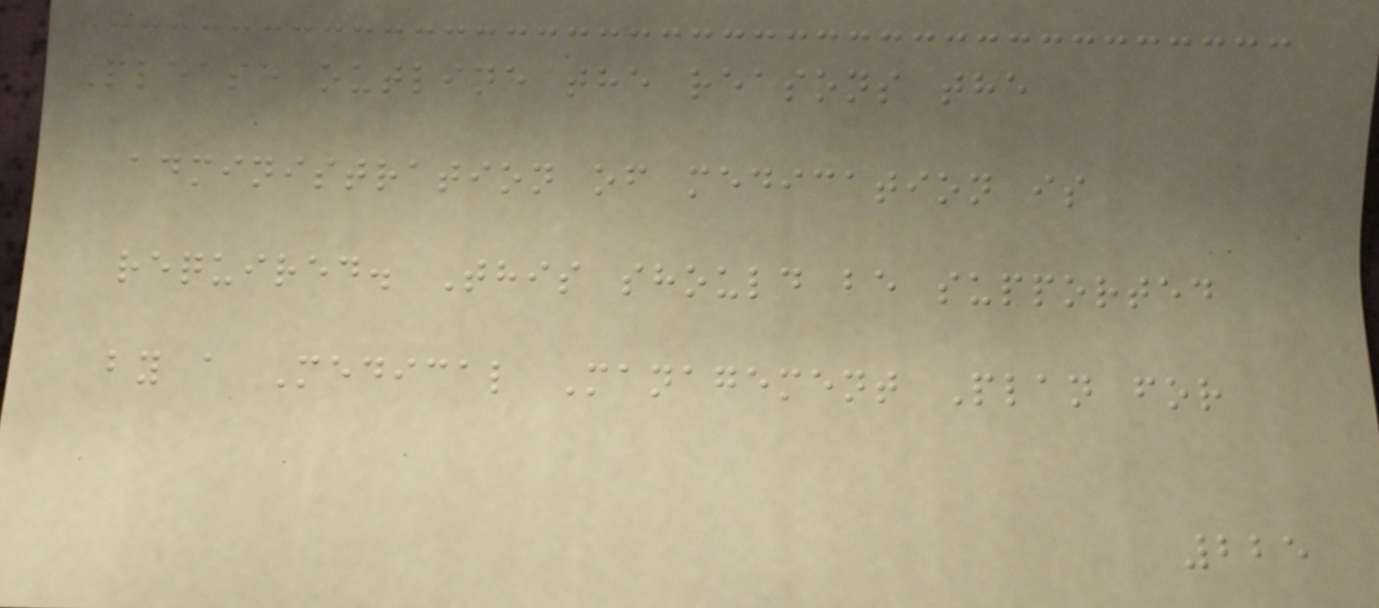Please outline the reasons the
administration of medication is
required. This should be supported
by a Medical Management Plan for
225
